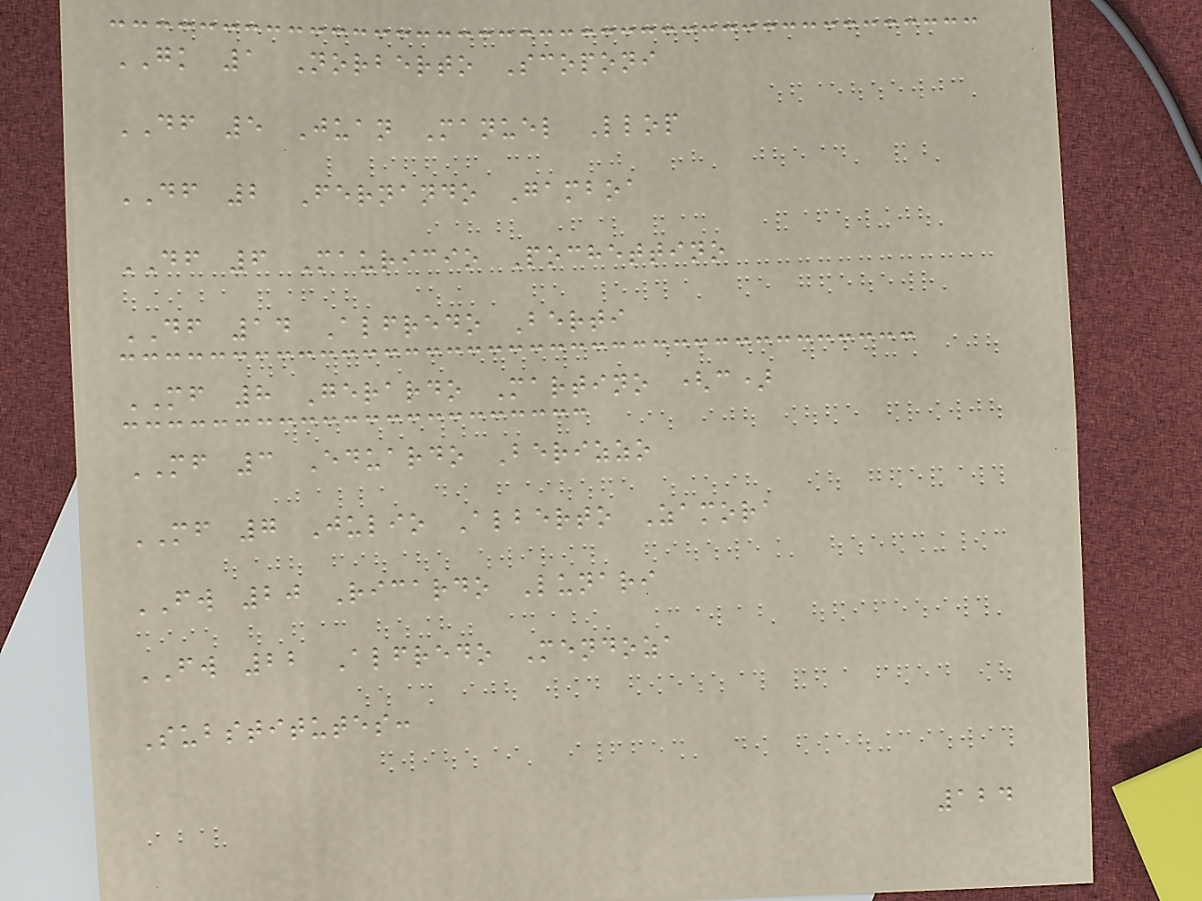GK 1 Norberto Scoponi
DF 5 Juan Manuel Llop
DF 2 Fernando Gamboa
DF 6 Mauricio Pochettino
DF 14 Alfredo Berti
MF 8 Gerardo Martino (c)
MF 3 Eduardo Berizzo
MF 7 Julio Alberto Zamora
FW 20 Ricardo Lunari
FW 22 Alfredo Mendoza
Substitutes:
124
